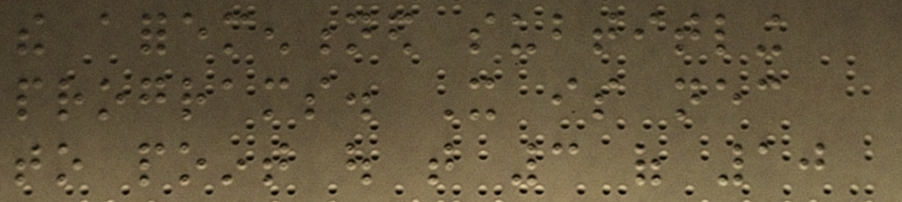the aforementioned subtitling
programs. It is necessary
to point out that 3 of 10
